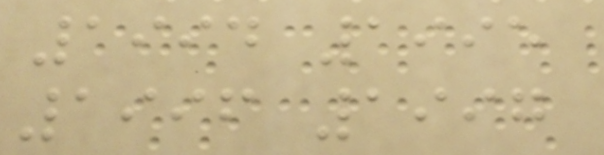1994 1995
1996 1997
